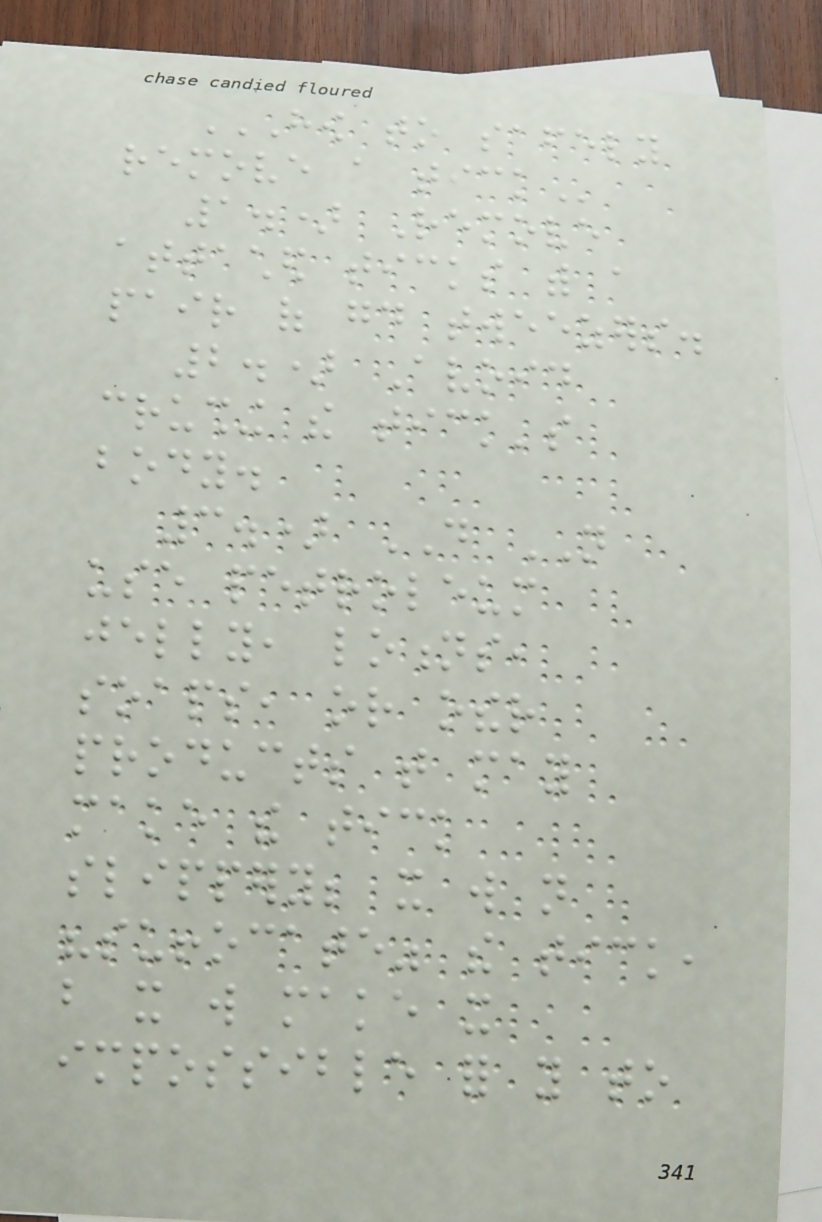HOW TO SAFELY
REMOVE A TICK
1.) Remove
attached ticks with a
pair of good tweezers.
2.) Avoid
crushing the tick's
body.
3.) DO NOT
use petroleum
jelly, lotions,
soaps, or other
products that may
make the tick
slippery; it will not
"suffocate" the tick,
but it will make it
impossible for you to
